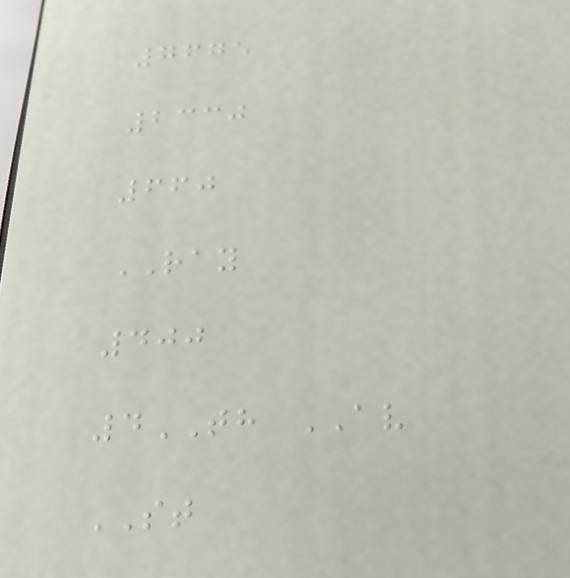7675
2330
660
RAY
400
4TH AV
ST
